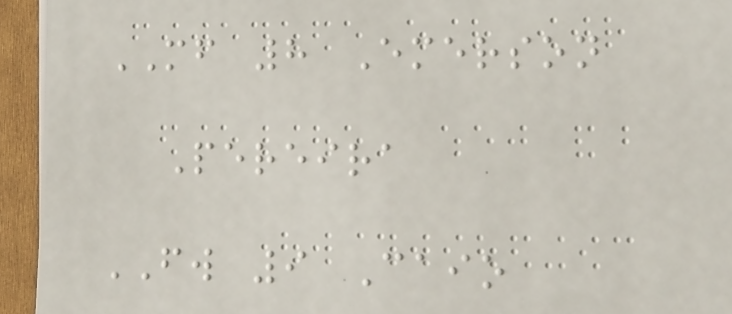MF 8 Emerson
Pereira
FW 9 Caio
